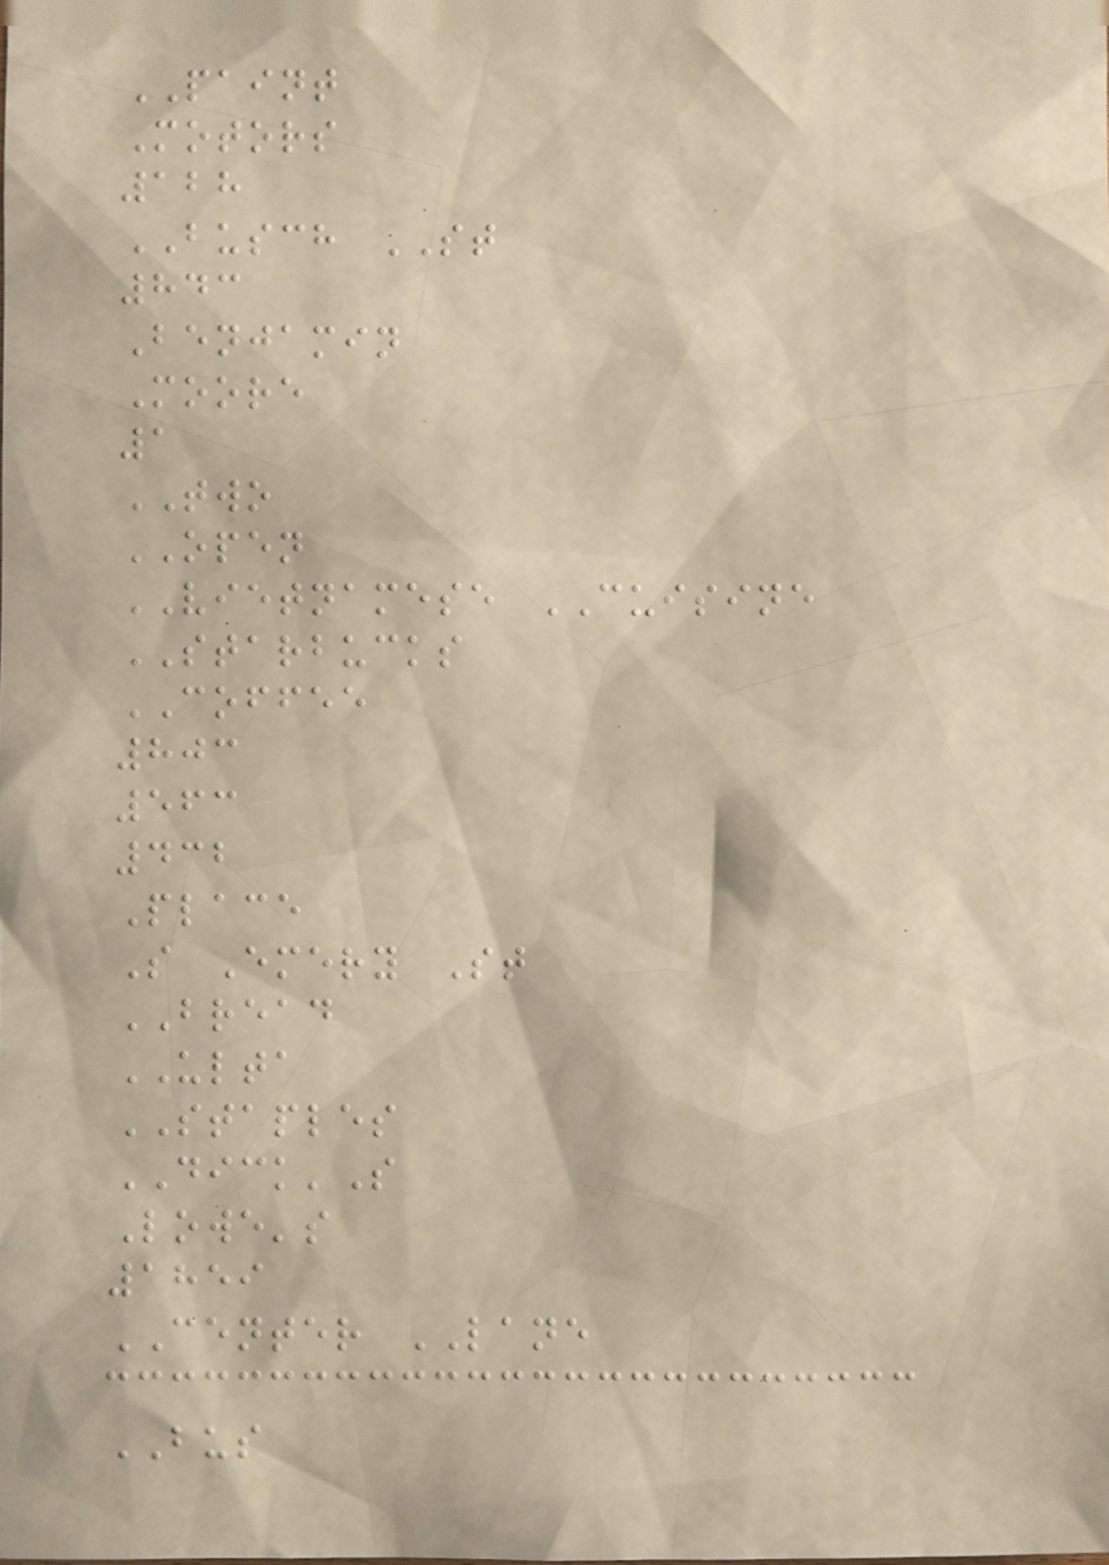PAINT
Motors
128
BUSCH ST
843
Benjamin
Moore
1
TWO
OPEN
VIETNAMESE CUISINE
STARBUCKS
COFFEE
803
563
432
Place
S Emery St
BREAD
ULTA
STAPLES
DICK'S
Lowe's
1859
CENTER LANE
BUS
